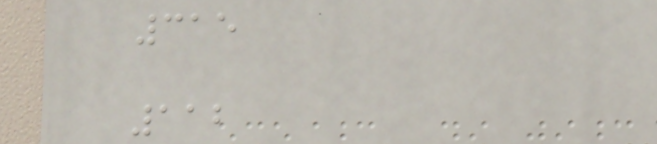315
112
